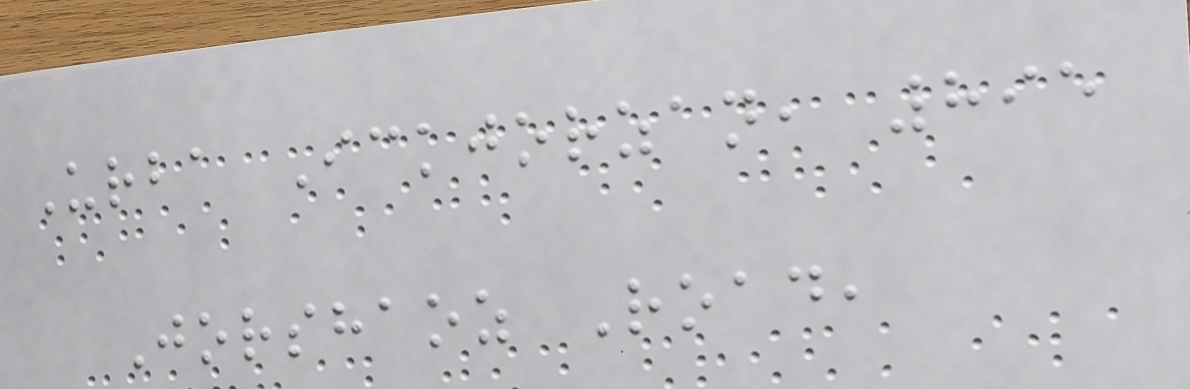Urba Ickjorzan, 895
Jorshaoz Road,
